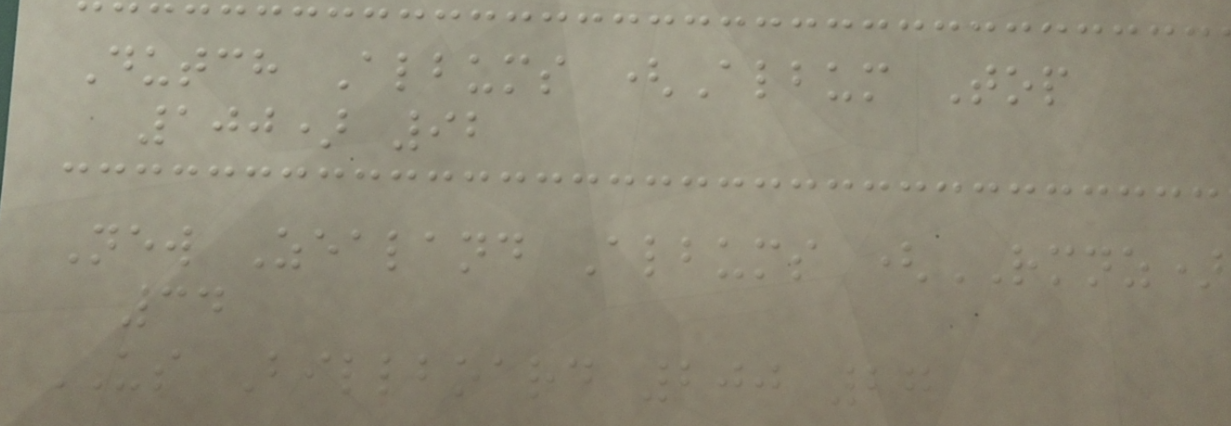Dutch Albums (Album Top
100) 92
New Zealand Albums (RMNZ)
34
US Billboard 200 27
